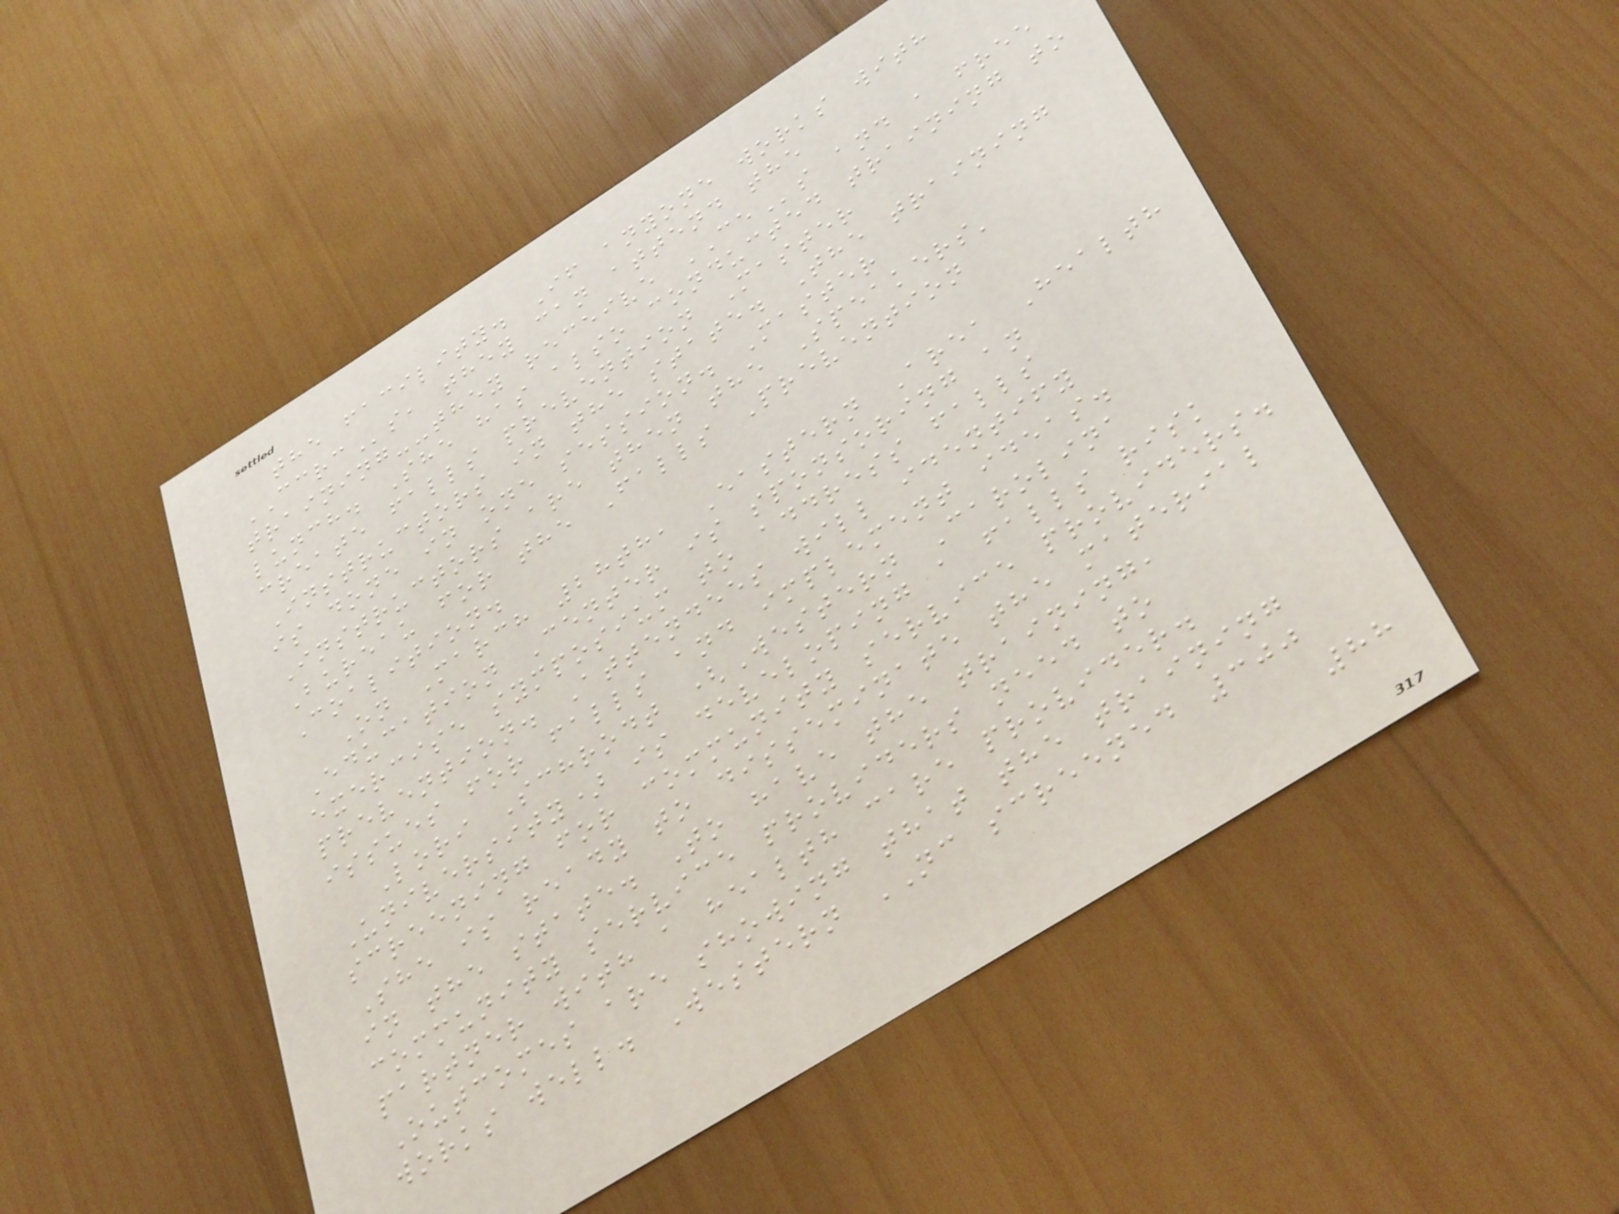the facility. If anyone works with
CCRCs, they can attend the
training--they receive CEs and a free
lunch. She has also conducted training to
create falls prevention Master
Instructors in the state. The training
is done in one session. Master
Instructors are then the Speakers'
Bureau for the Falls Prevention
Coalition.
On March 28th, Eastern Area Health
Education Center is sponsoring an
exercise symposium to address falls
prevention. Attendees will identify
issues for falls and implement ideas.
Lori Schrodt (Western Carolina
University) is developing a falls risk
screening for community service providers.
She is ready to disseminate the material
in the state. To have the training,
community service providers need to
partner with a health care provider.
Outcomes are showing that the training
works well. Western NC screened 300
88
